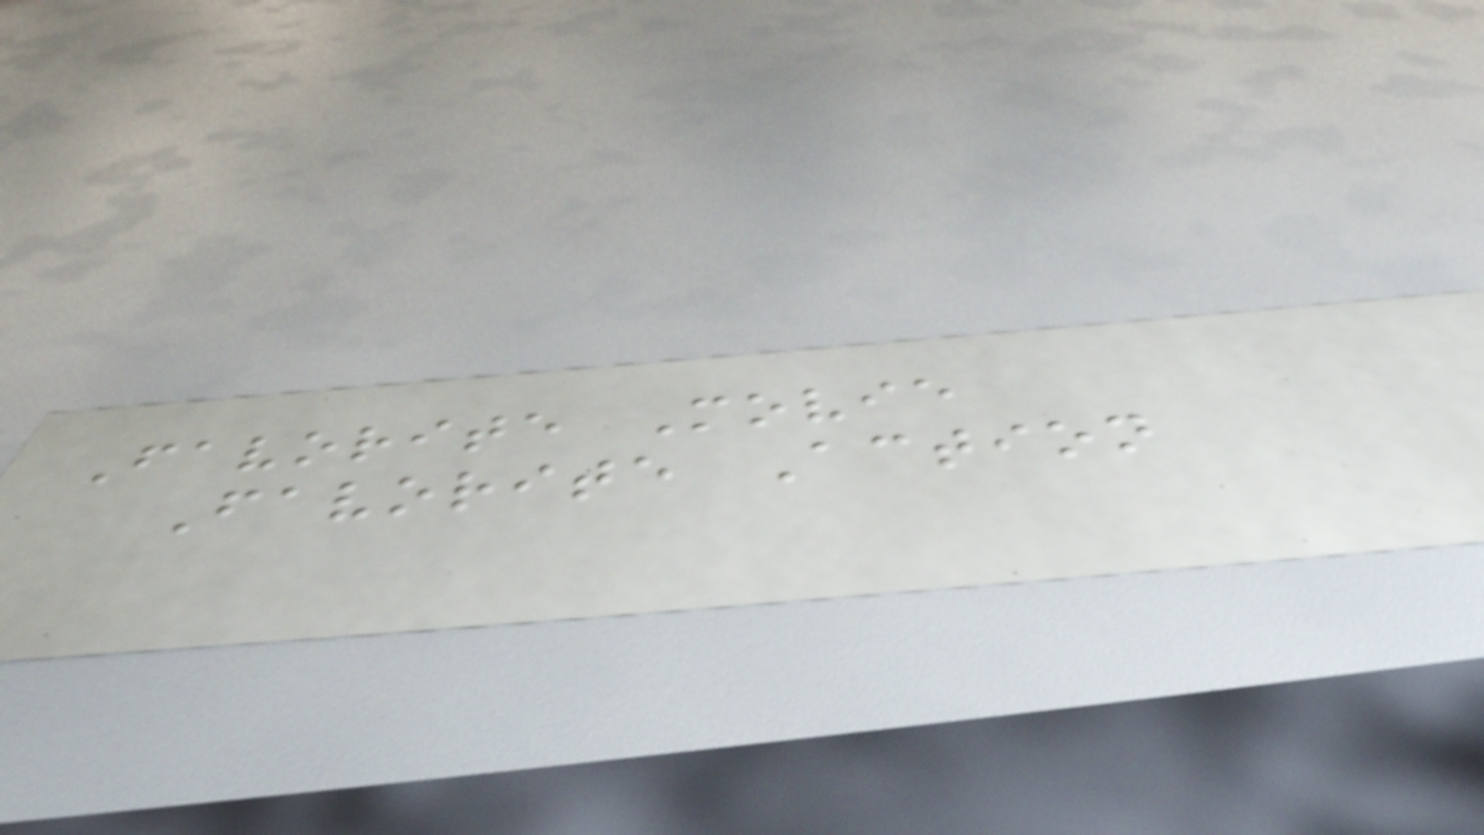Favorite Movie
Favorite Action
